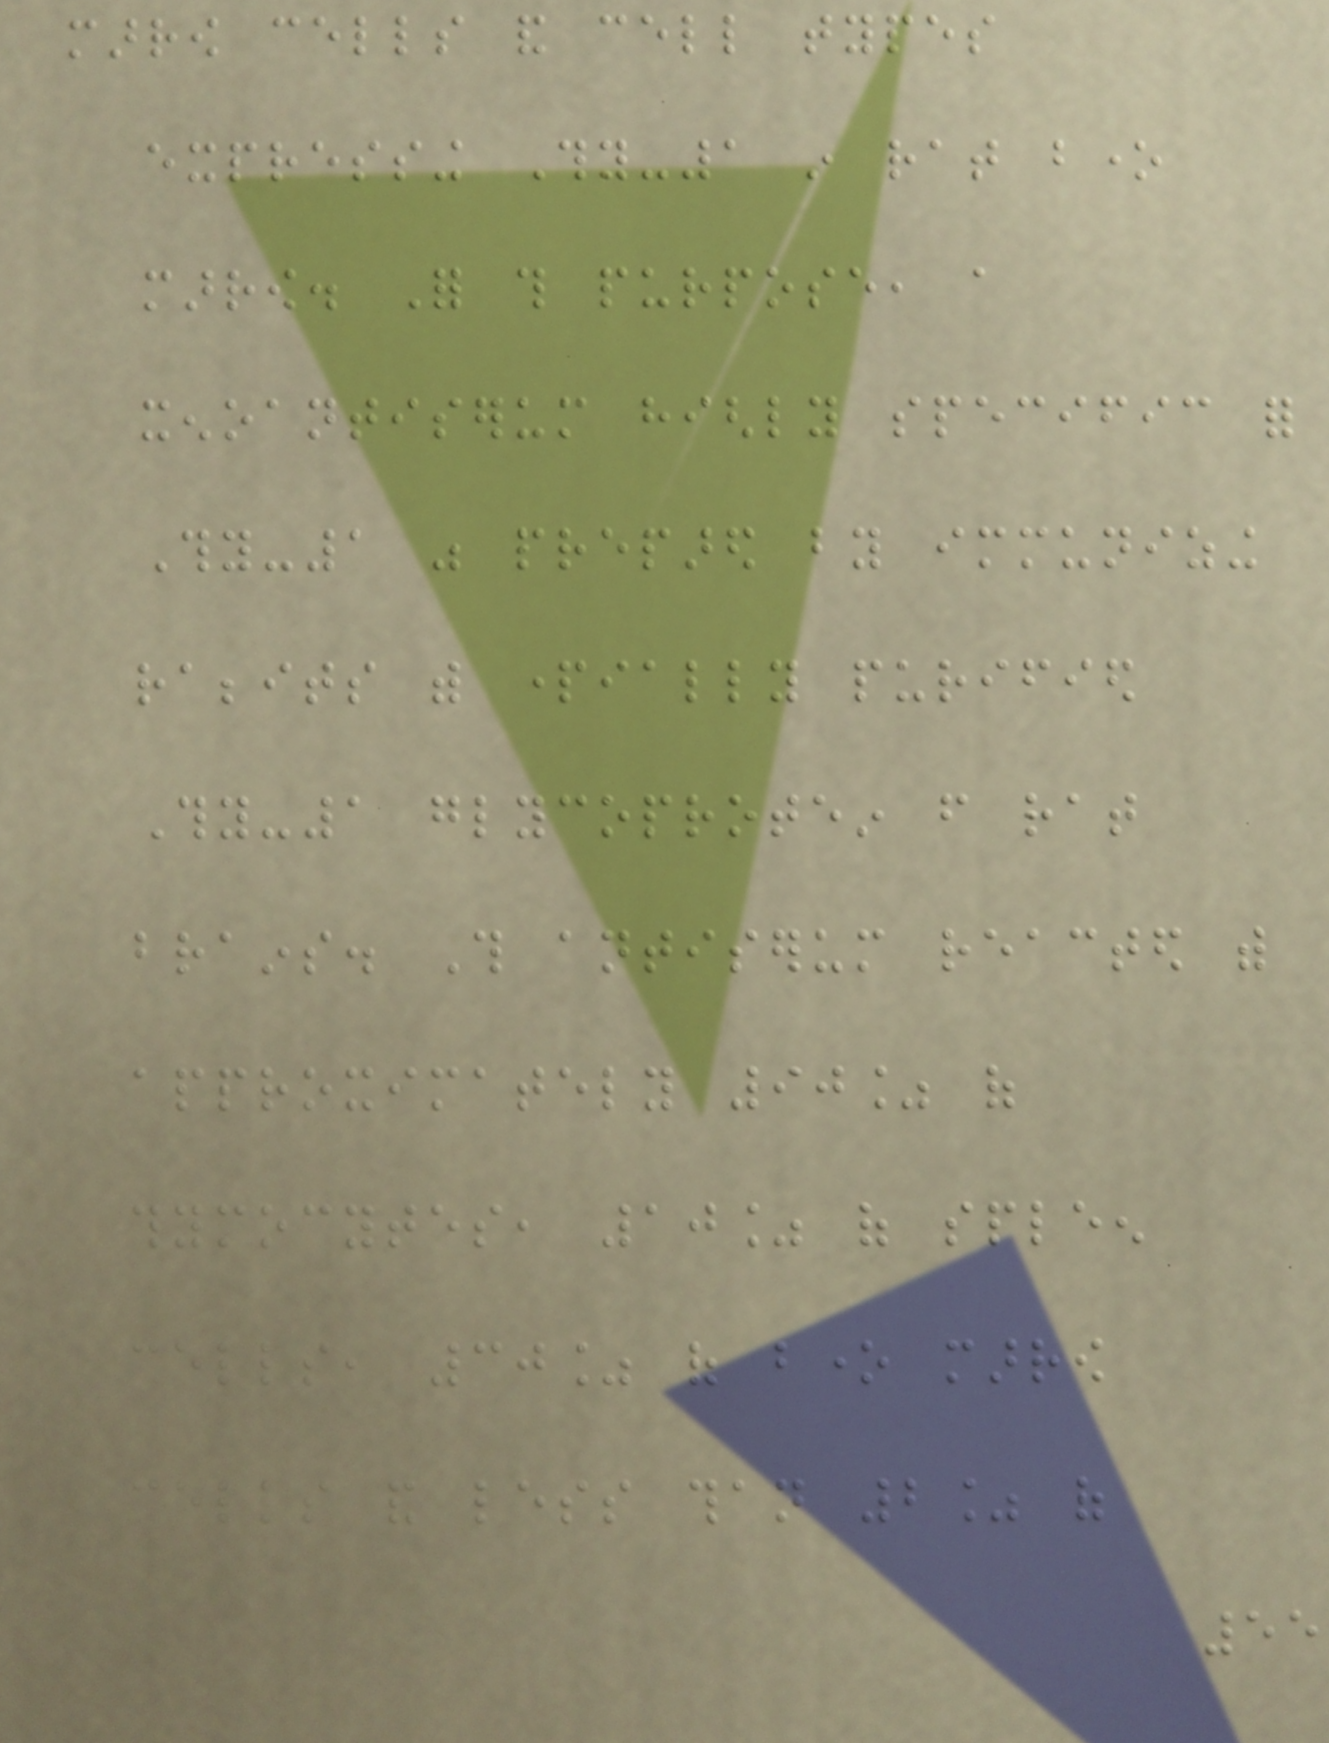marrow cells and cell types
expressing Thy-1 in rat bone
marrow. For this purpose, a
xenoantiserum highly specific for
Thy-1 was prepared by immunizing
rabbits with partially purified
Thy-1 glycoprotein from rat
brains. This antiserum reacted with
approximately 90% of
thymocytes, 10% of spleen
cells, 30% of bone marrow
cells and less than 2% of
55
